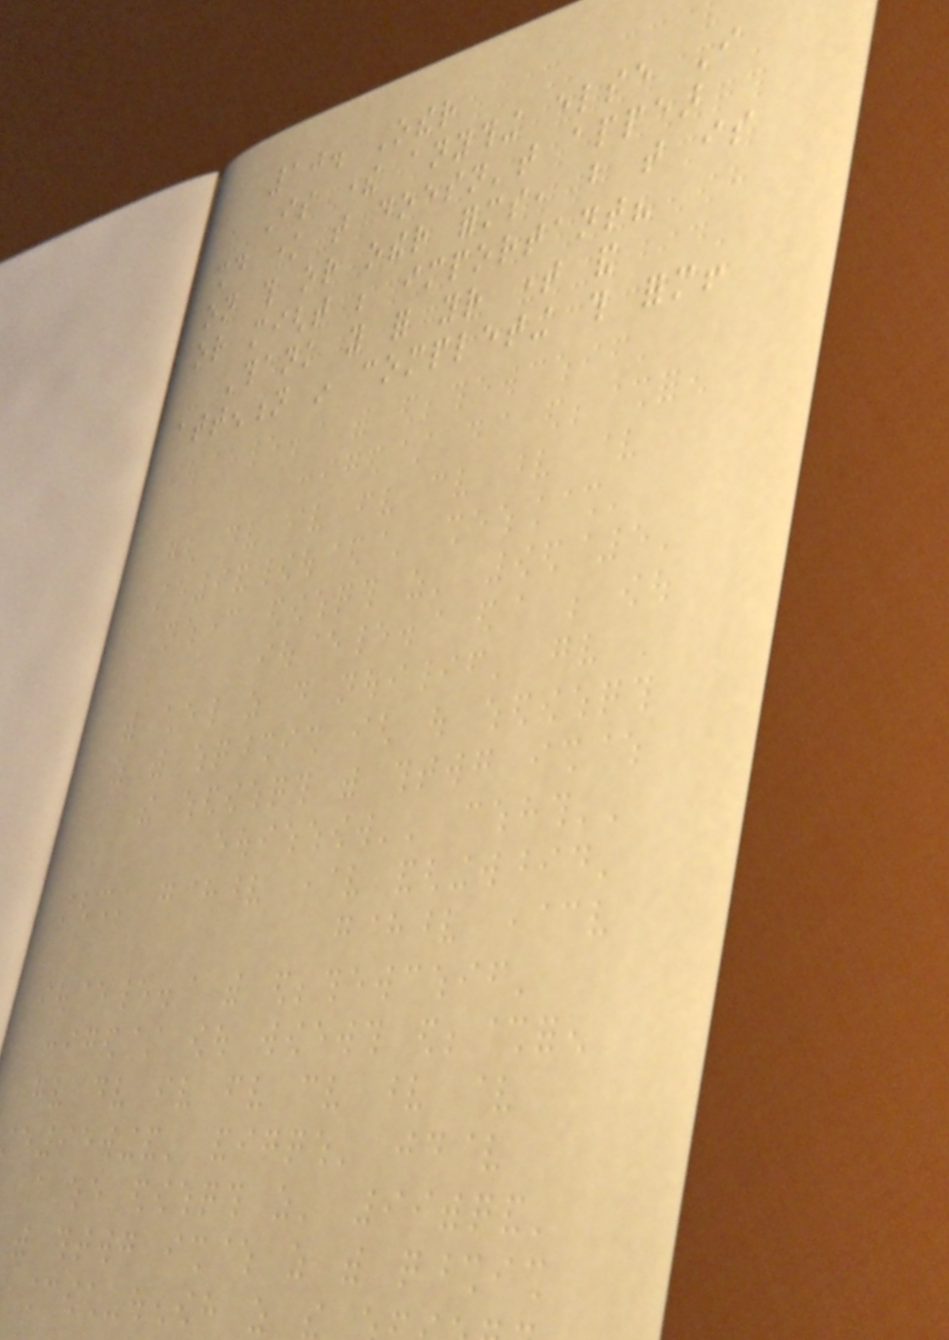10. Other
Is there anything else I
should know that doesn't appear
on this or other forms, but that is
or might be important?
Thank you for your time and
attention in completing this form!
